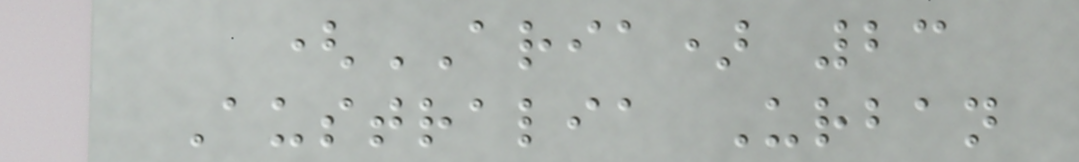(ARIA) 23
Australia Urban
